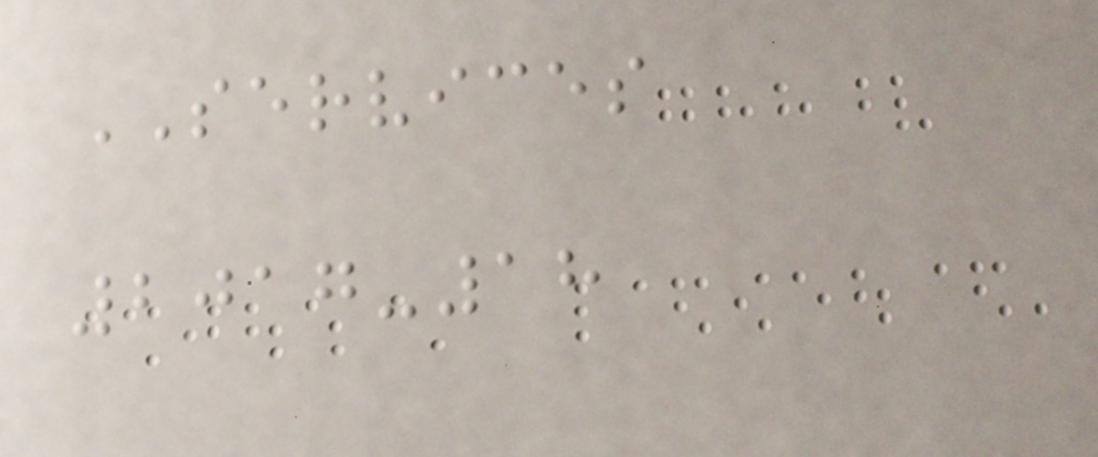SERVICES
2017-18
